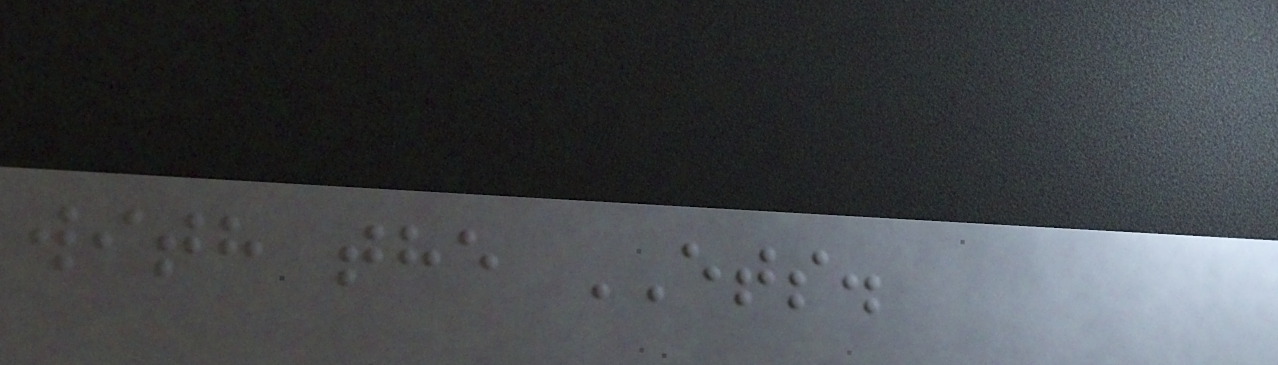with the ETS.
